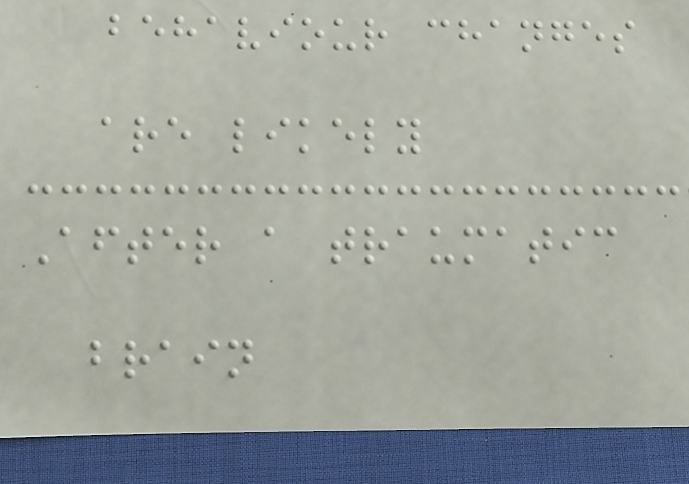behaviour changes
are likely
After a traumatic
brain
